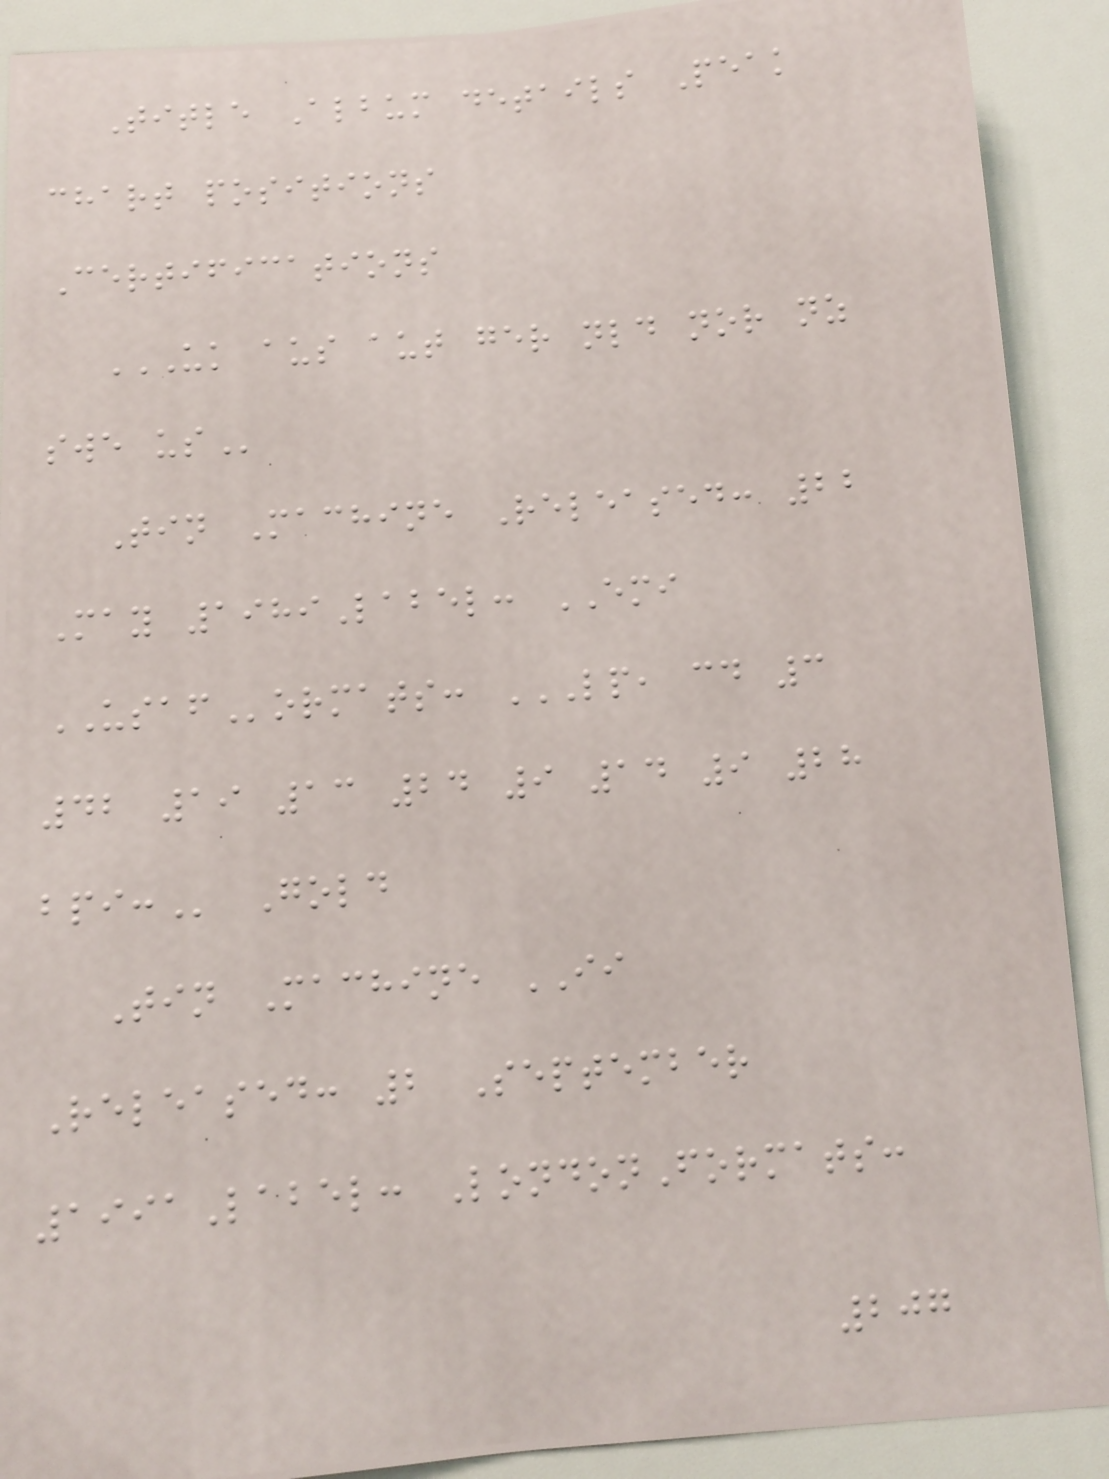Title Album details Peak
chart positions
Certifications
UK AUS AUT GER NLD NOR NZ
SWE US
Tin Machine Released: 22
May 1989Label: EMI
USAFormats: LP, CD 3
42 19 13 24 9 14 9 28
BPI: Gold
Tin Machine II
Released: 2 September
1991Label: LondonFormats:
207
